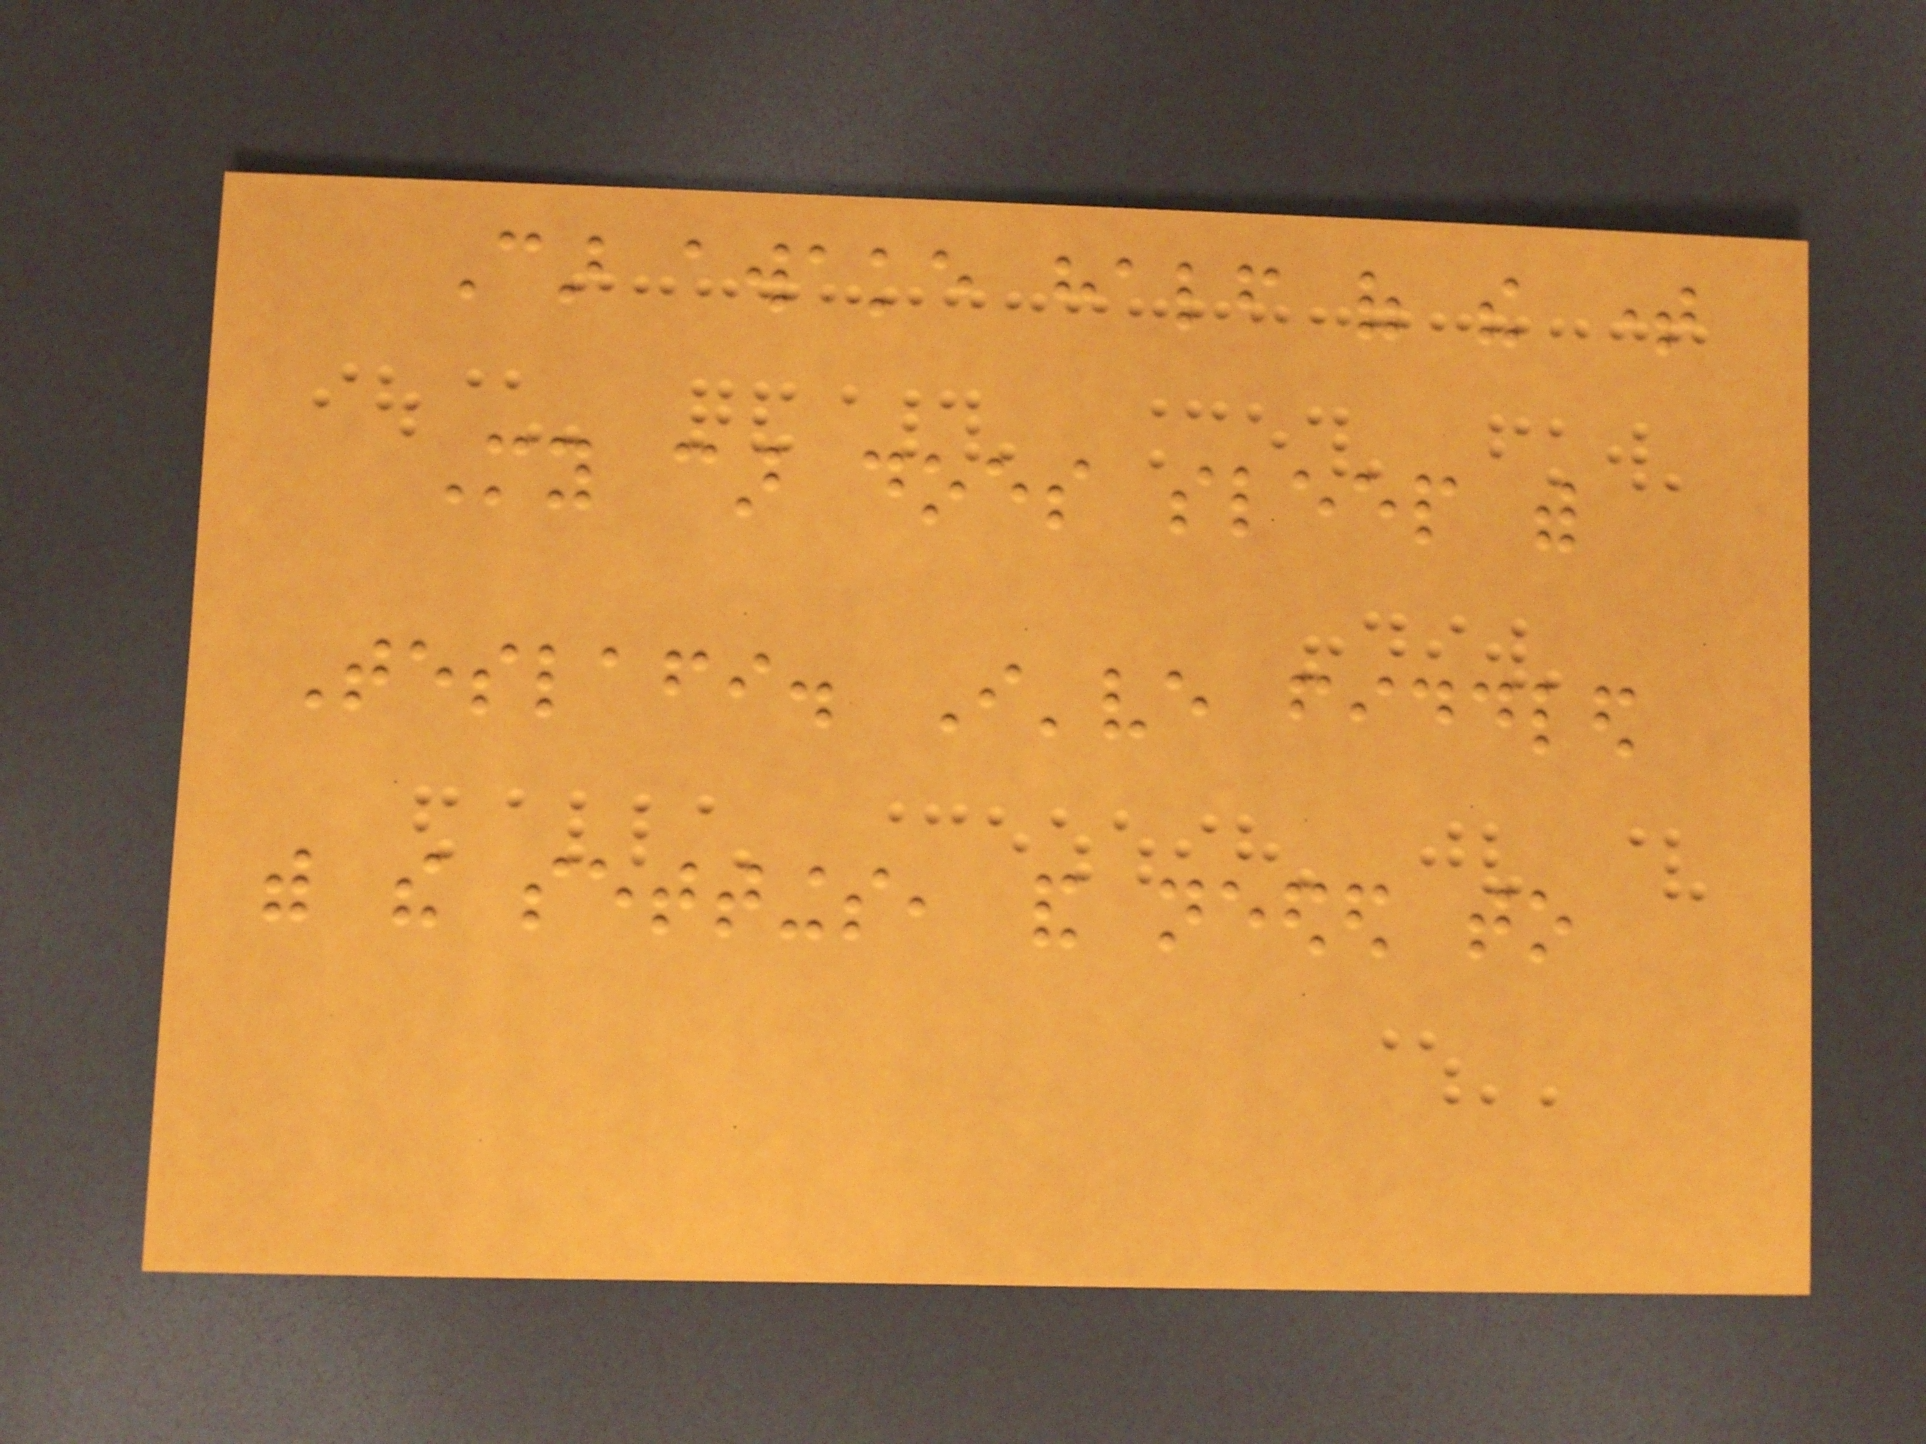Car awake half of the time
My car does sleep with
Teslafi. I've fiddled
with the settings, and needed to
